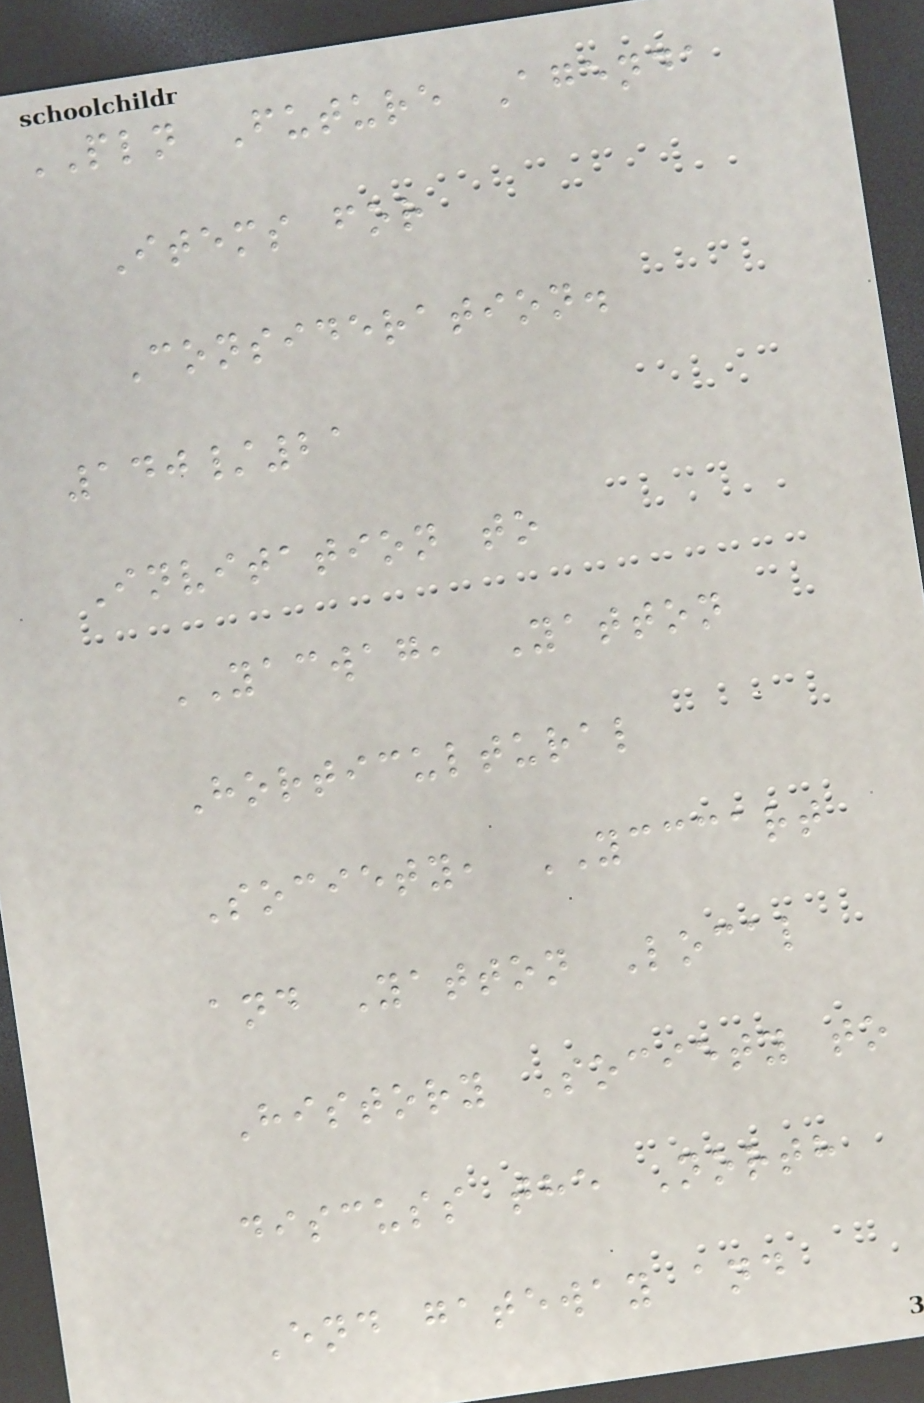PLN Future Agenda
Items for
Consideration.
140/21
Invitation to
YACWAG, Yatton
Horticultural
Society, YCCCART
and Yatton Local
History Society to
discuss the North
End gateway and
